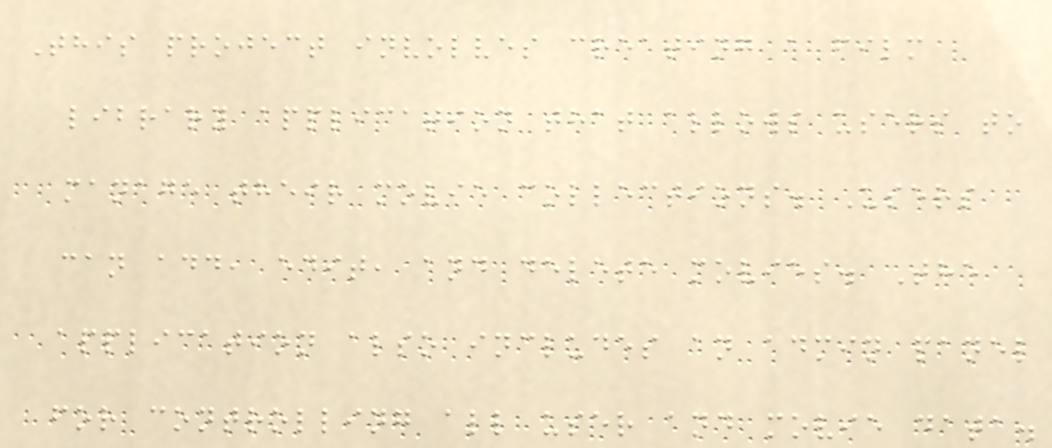This project involves creating a film
library application that allows users to
manage their movie collections. Users
can add, edit, and delete movies. The
application also includes an admin panel
for controlling all user and movie data.
